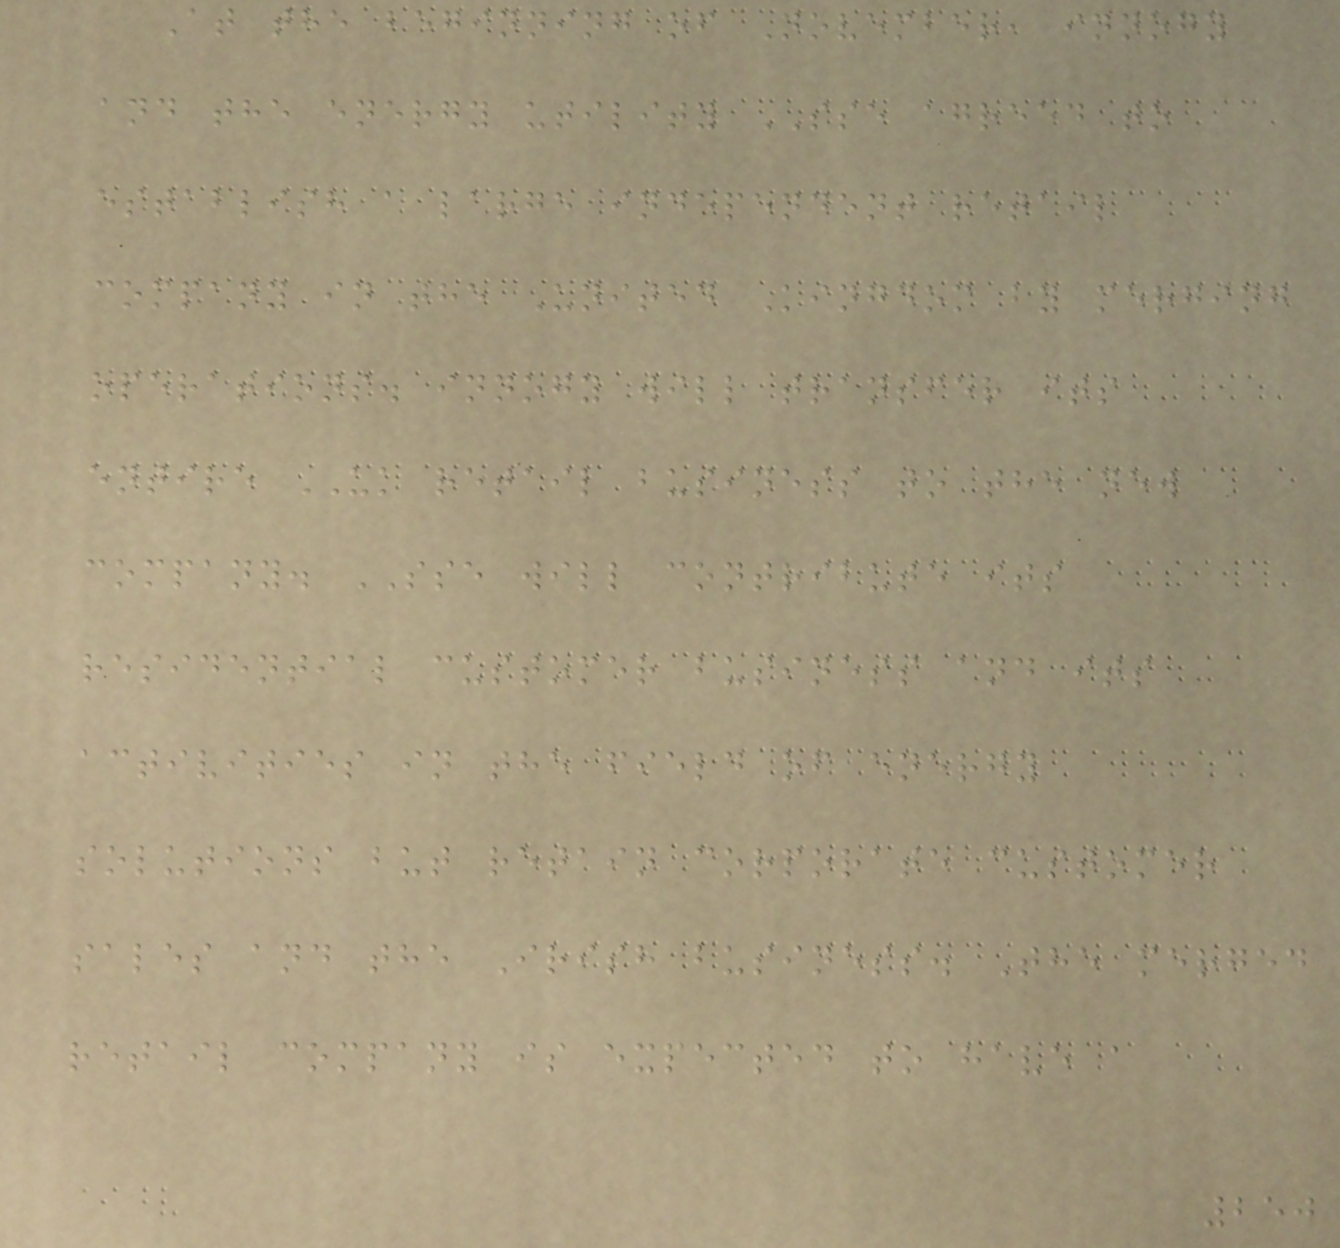At the beginning of November, innogy
and the energy utility SSE agreed to
establish a large independent retail
company in the United Kingdom by merging
operations. innogy will transfer its
entire UK retail business to the new
company. SSE will contribute its
residential customer business and its
activities in the field of energy
solutions but retain corporate customer
sales and the Irish business. The merged
retail company is expected to have a
250
